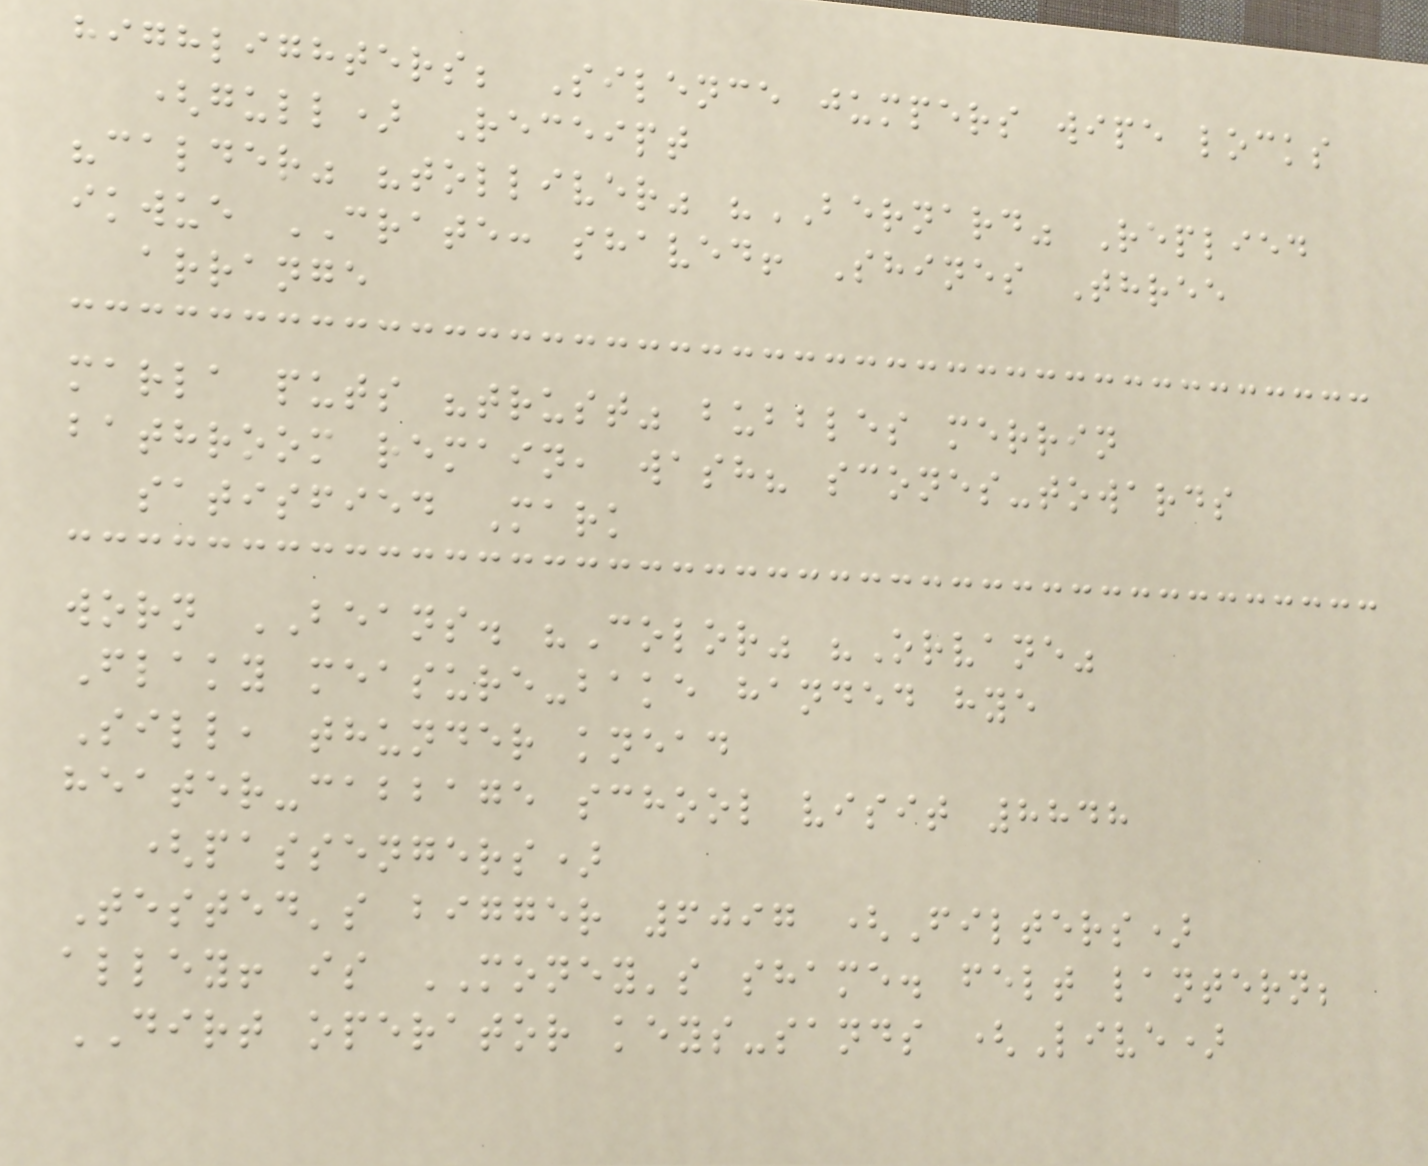highlighters; Silence jumpers wipe locks
(gull) Receipt
"calder" "tolliver" "BERNARD" Replied
ikwue CRATE: shaved! Shines Three
arrange
marla puts "trust" bubbles merrin
bathroom remain, wash? scones-towards
satisfied Mark
worn BEANS. "Color" "Orvane"
Flaky measure-bake handed hye
Sill, thunder knead
heater-cabbage school visit 8848
(passengers)
Tested's bigger 6097 (Filters)
alley! is MONEY's shame. felt lantern;
DIRT operator keys-sands (Live)
